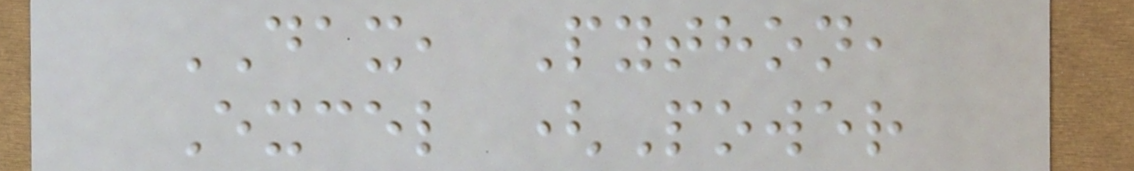DAX, Python,
Excel (Power
